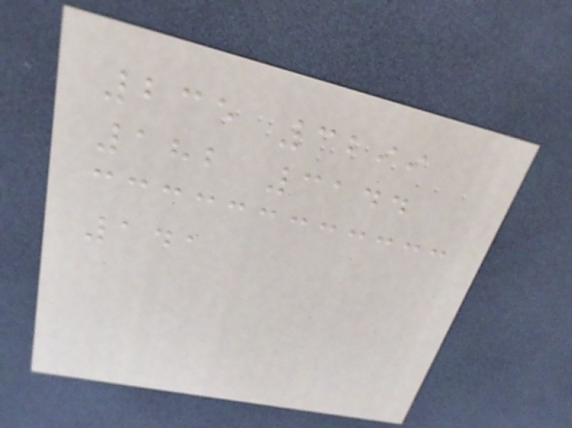235 3299
182 3144
141
